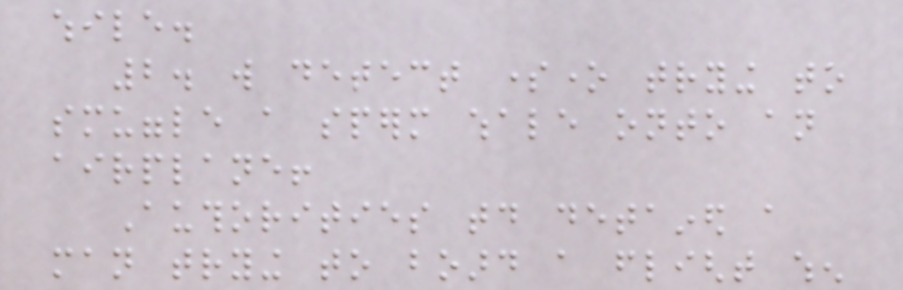while.
2. will detect someone trying to
smuggle a sperm whale onto an
airplane!
Authorities today detained a
man trying to board a flight when
